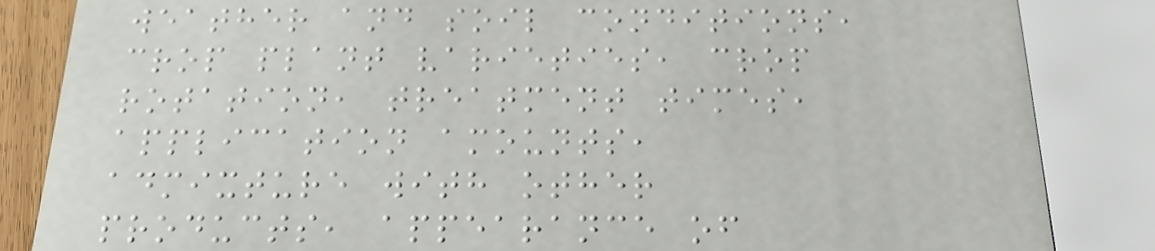weather and soil conditions,
crop plant varieties, crop
rotation, treatment times,
application amounts,
admixture with other
products, appearance of
